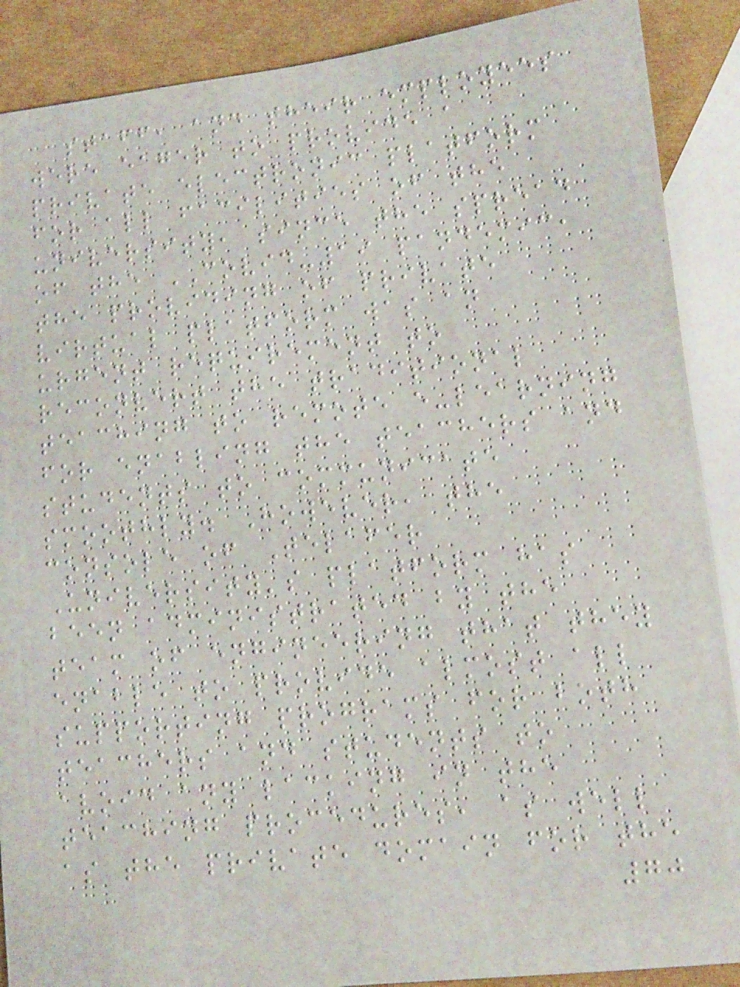staff, and their employees
were eager to provide a
private electronic platform
for all facilities of the
university, since the spread
of the COVID-19 pandemic,
the providing of private
virtual platform was an
urgent requirement to
reconvert the traditional
teaching to remote e-learning
for enabling the teachers and
students to communicate
smoothly. However, the
console of Telafer
University's platform has
been administrated by the
team of engineering that they
enable to provide almost all
supporting programs for both
teachers and students to
avoid any lacking in the
teaching procedures, as well
as the private domain for the
70
